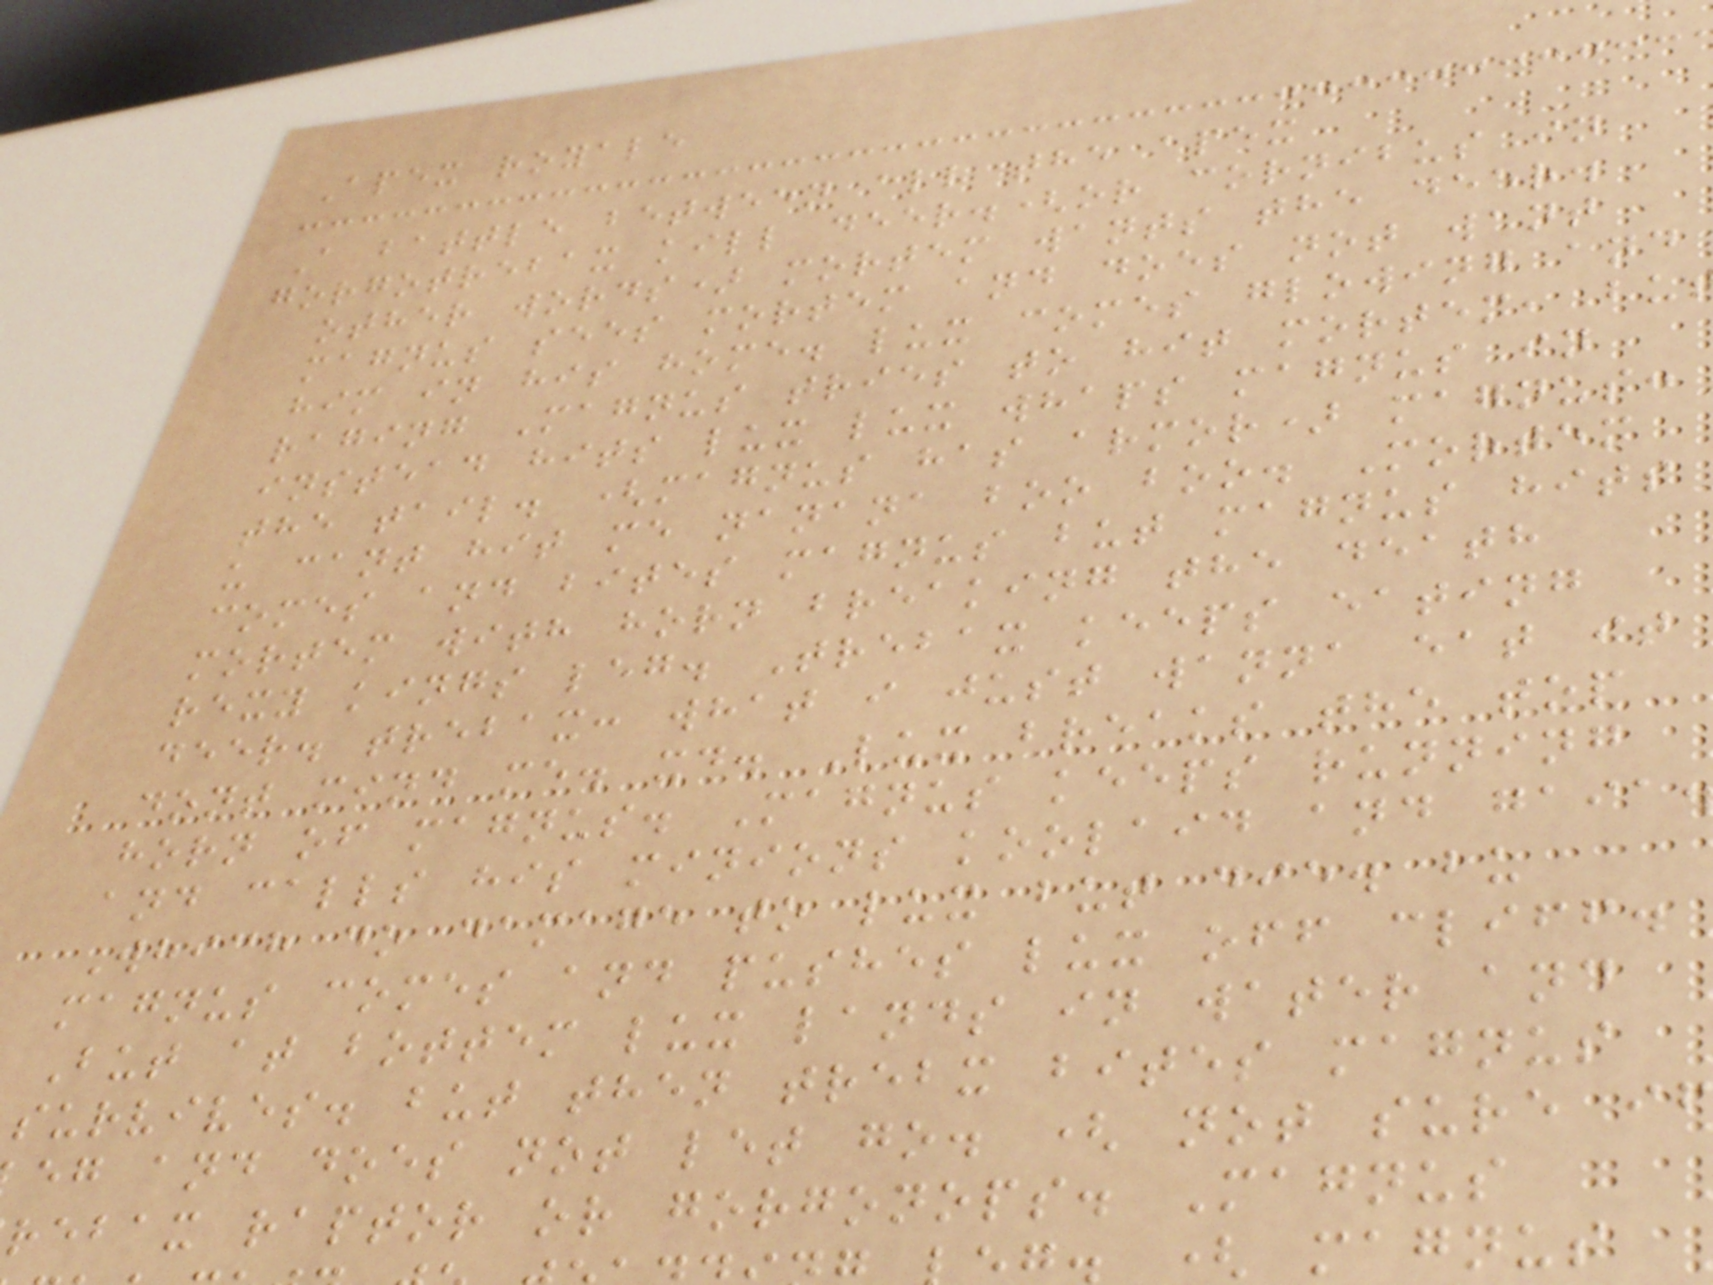Apex royale
A battle between all the apex
gorgotrebax kill deer.(or cornibus in
other words) mortem wants the deer.
magnus sees mortem and does not want
him in his home. lux comes glowing and
raging Magnus tries to hit mortem, bu
instead hits lux lux whaps magnus in
the tail. (magnus has armor) magnus:
u cant hit me nanana boo boo. Mortem
comes and bites magnus but magnus hits
mortem with horn breaking the death
rexy kings leg. Trebax keeps eating
deer. trebax: what i just wanna eat it
dont mind me. xd. Lux breaks the top
horn of magnus. Magnus keeps running
and calls his minions koolaid and gaia
Which do damage to lux but die. bu
magnus comes and pushes lux off cliff.
But at bottem lux lands in water and
survives. but then trebx bites magnus
eg and does not let go. ( not sure if
rebax raptor or gorgonops. Magnus
